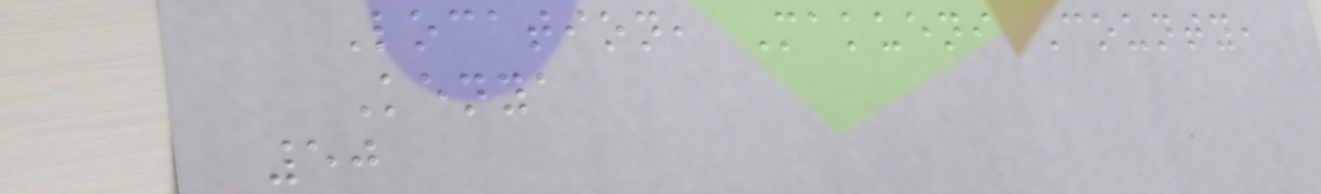Location, Makueni County,
Kenya
50
